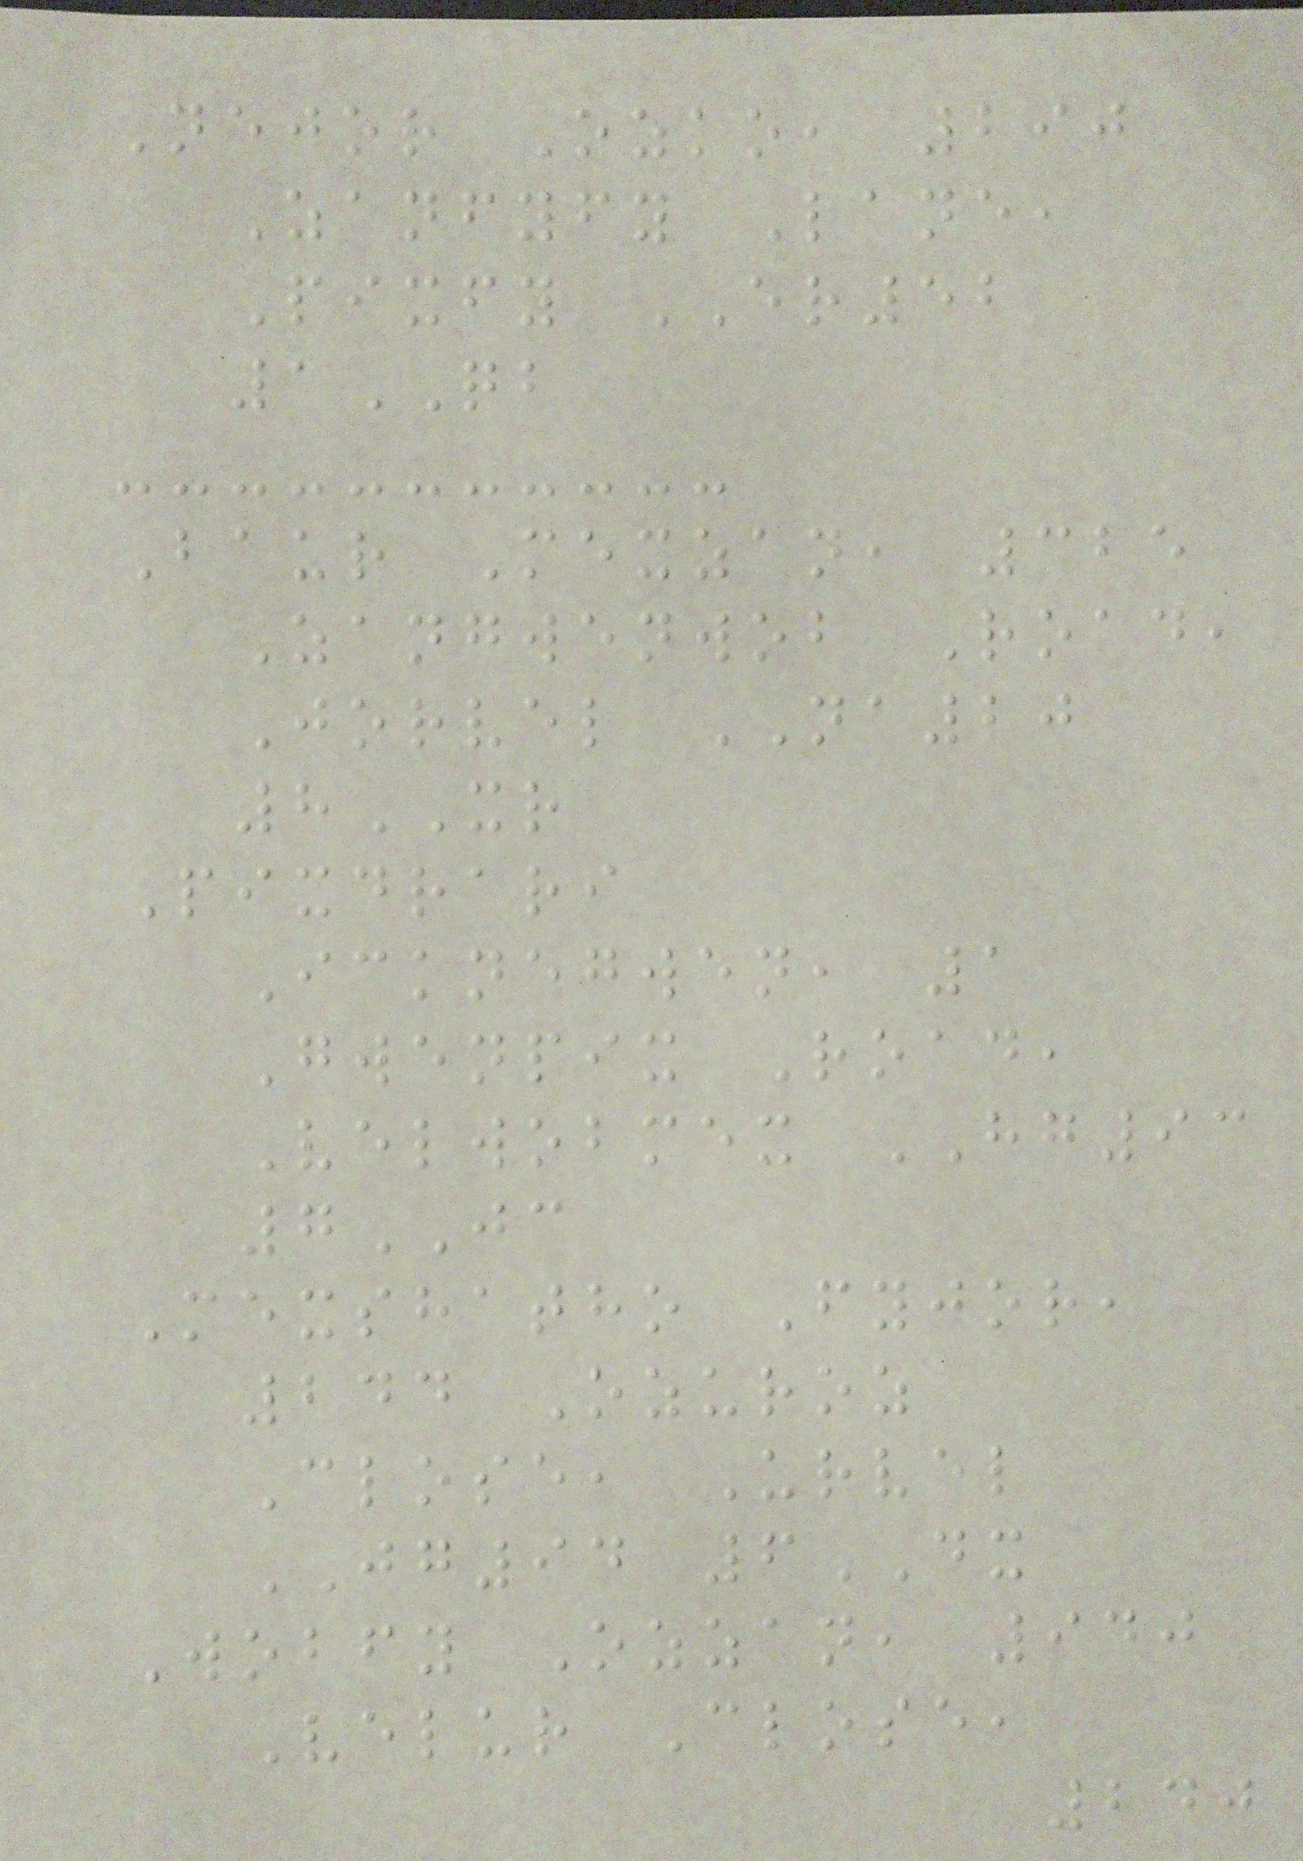Nejor Ozko, 290
Zanfyfy Lane,
Pixfy ER52
1QB
Baur Mexzan, 325
Zangwenwob Road,
Jorvel NA20
8XR
Pixdrari
Icknegwen, 1
Gwenpix Road,
Velwobmex HG93
7JC
Mexshatho Fyjor,
244 Ozuroz
Close, Urvel
JG94 6DX
Wobfy Ozzan, 940
Velur Close,
240
